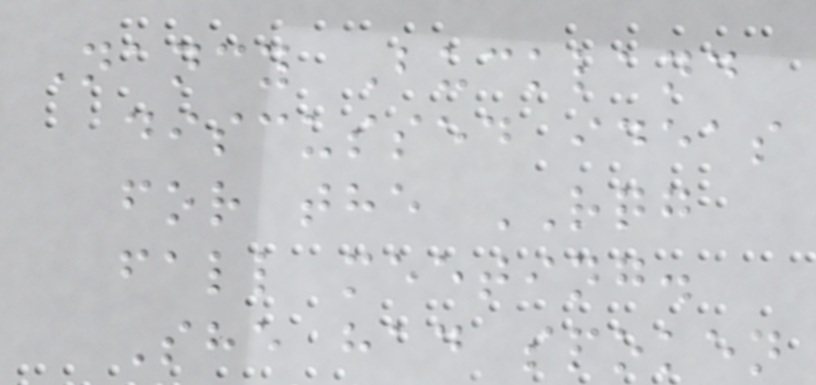Nancy Buckland
discussed ideas
for the RQG
fall meeting.
She had spoken
